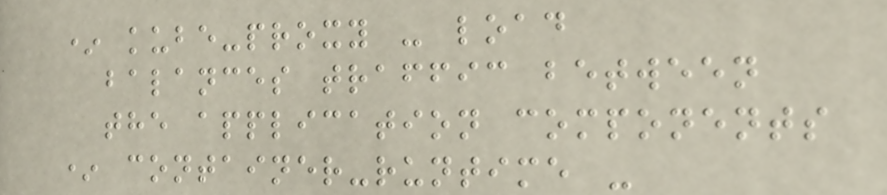* kube-proxy - load
balances traffic between
the application components
* container-runtime -
